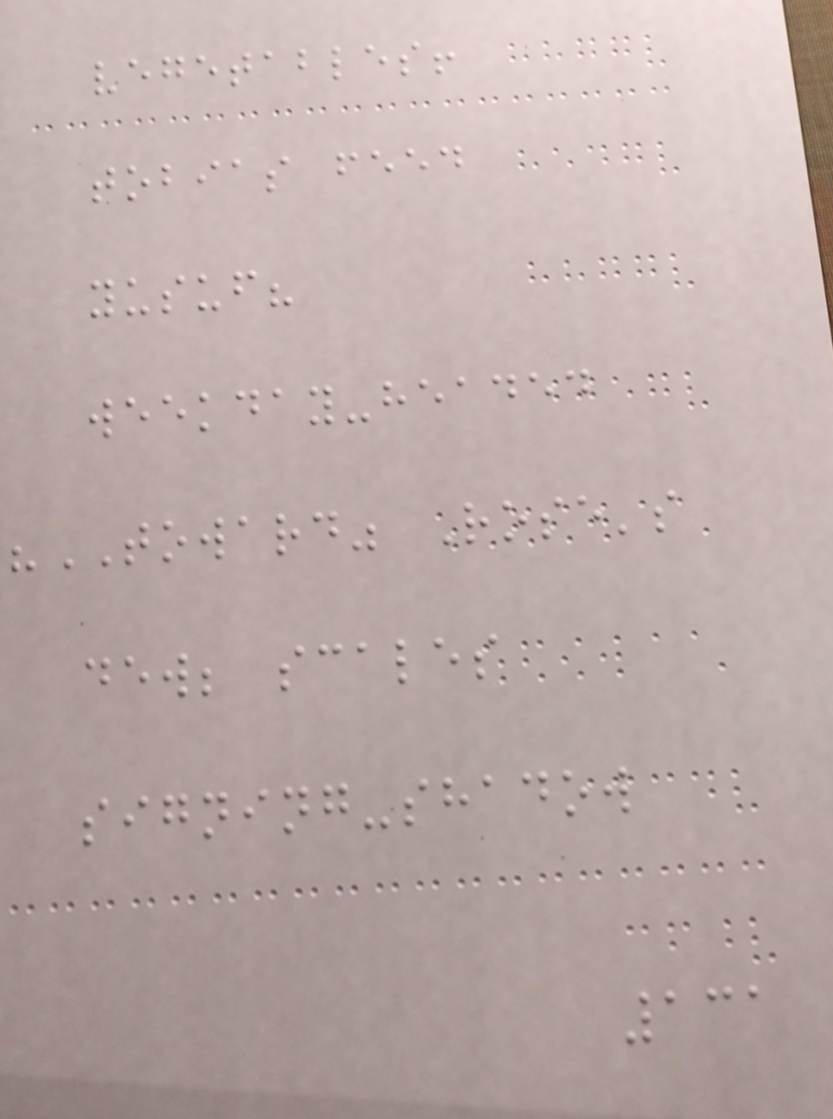vegetables!
tobias feed
yusuf?
weekday-headed
"TOWARD" Rose's
dew; scales
signing-shadow
131
